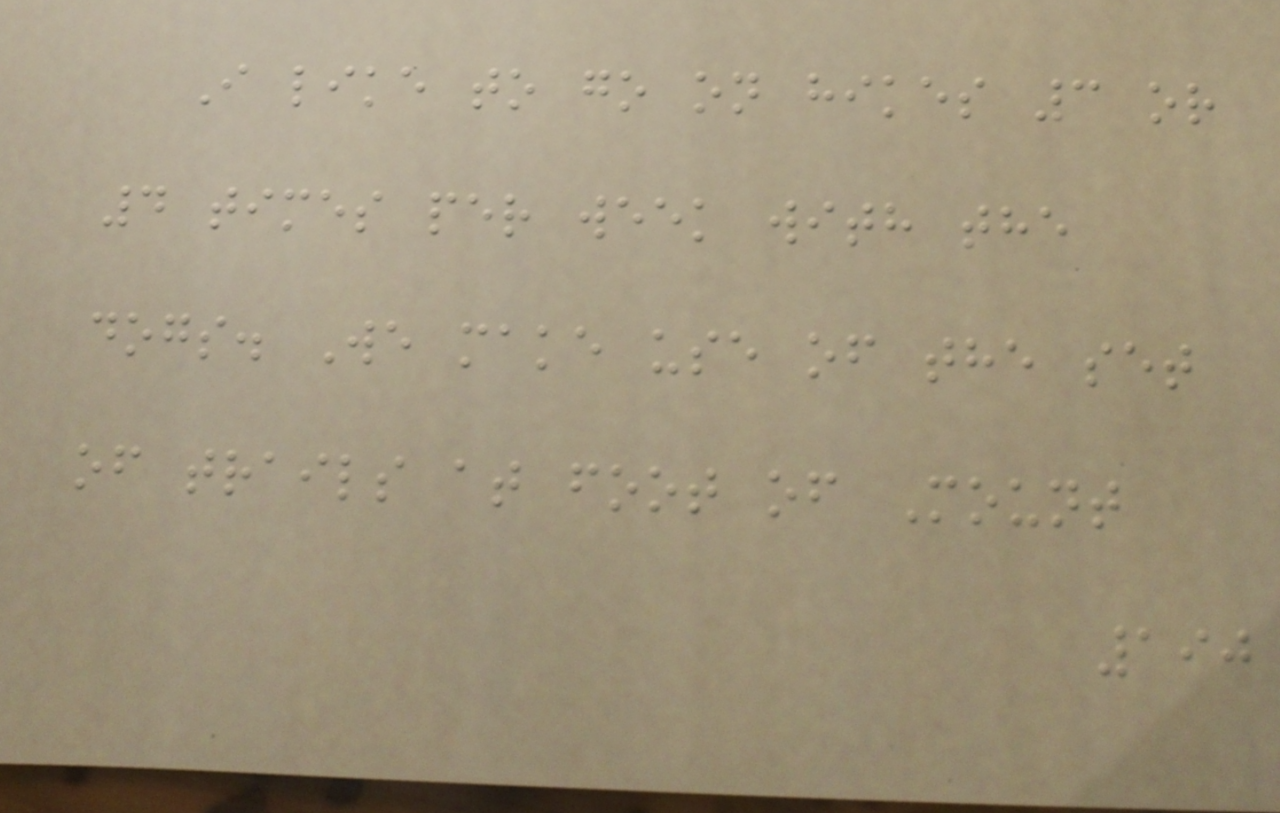I like to go on hikes 3 or
4 times per week with the
dogs. We make use of the set
of trails at foot of Mount
190
